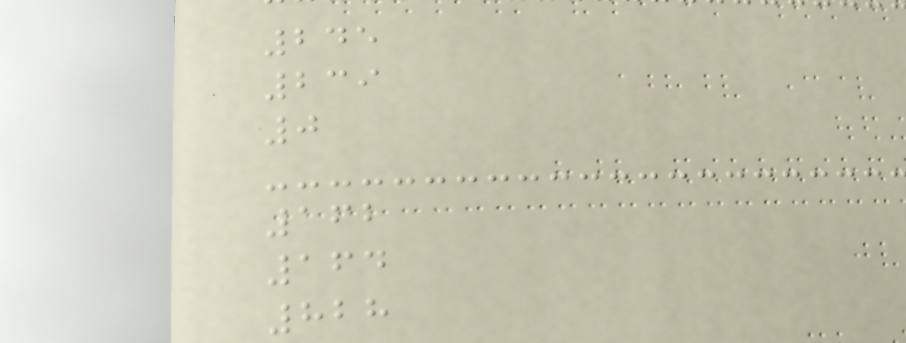245
239
0
162
164
828
